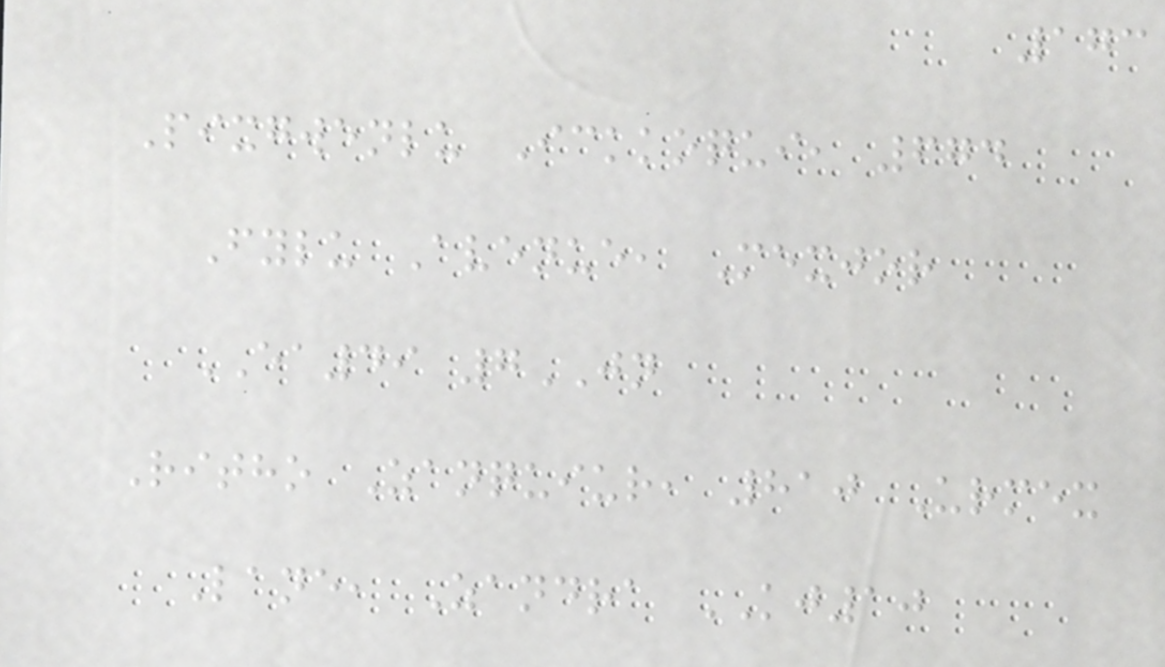173
Pixgwenlu Ickkoqui, 674
Fylu Avenue, Mexjor
EA49 7JN
Ritho Zanquiur, 810 Urmex
Lane, Zandra KJ10
